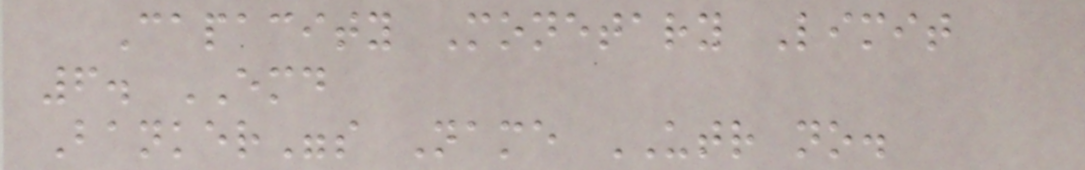Capacity Monetary Limit
6. EMD
Banker"s Name UTR no.
